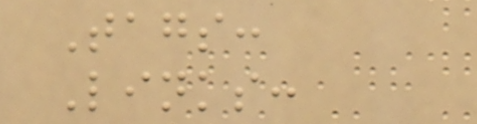Tags:
Links:
